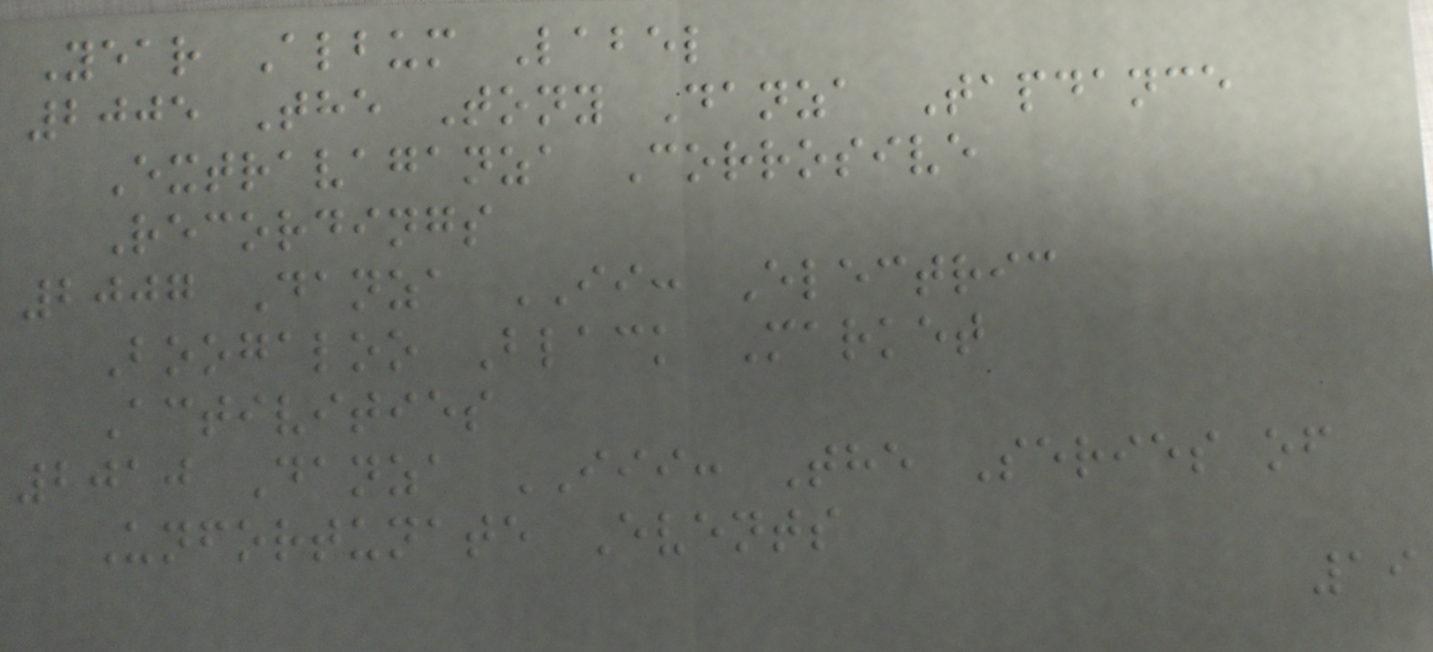Year Album Label
2005 The Tony Danza Tapdance
Extravaganza Corrosive
Recordings
2007 Danza II: Electric
Boogaloo Black Market
Activities
2010 Danza III: The Series of
Unfortunate Events
19
